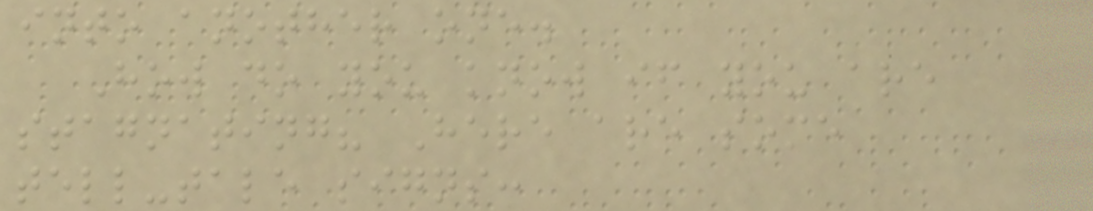into another one.
How do you know if you are
stagnating? Here are some
tell-tale signs:
